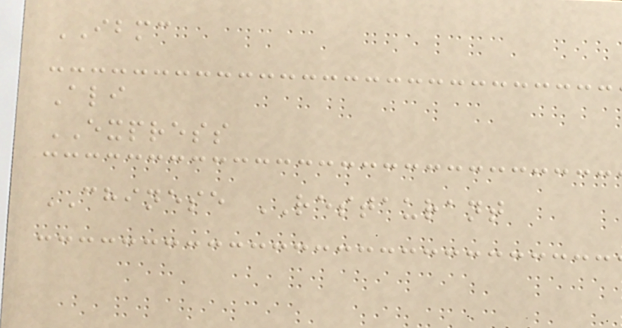IBMC
Ali
EXPRESS
CHINESE RESTAURANT
